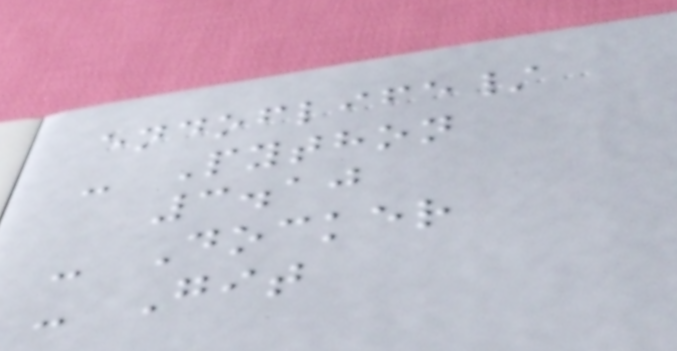endoflife/
- Python
3.10
- Docker
- Git
